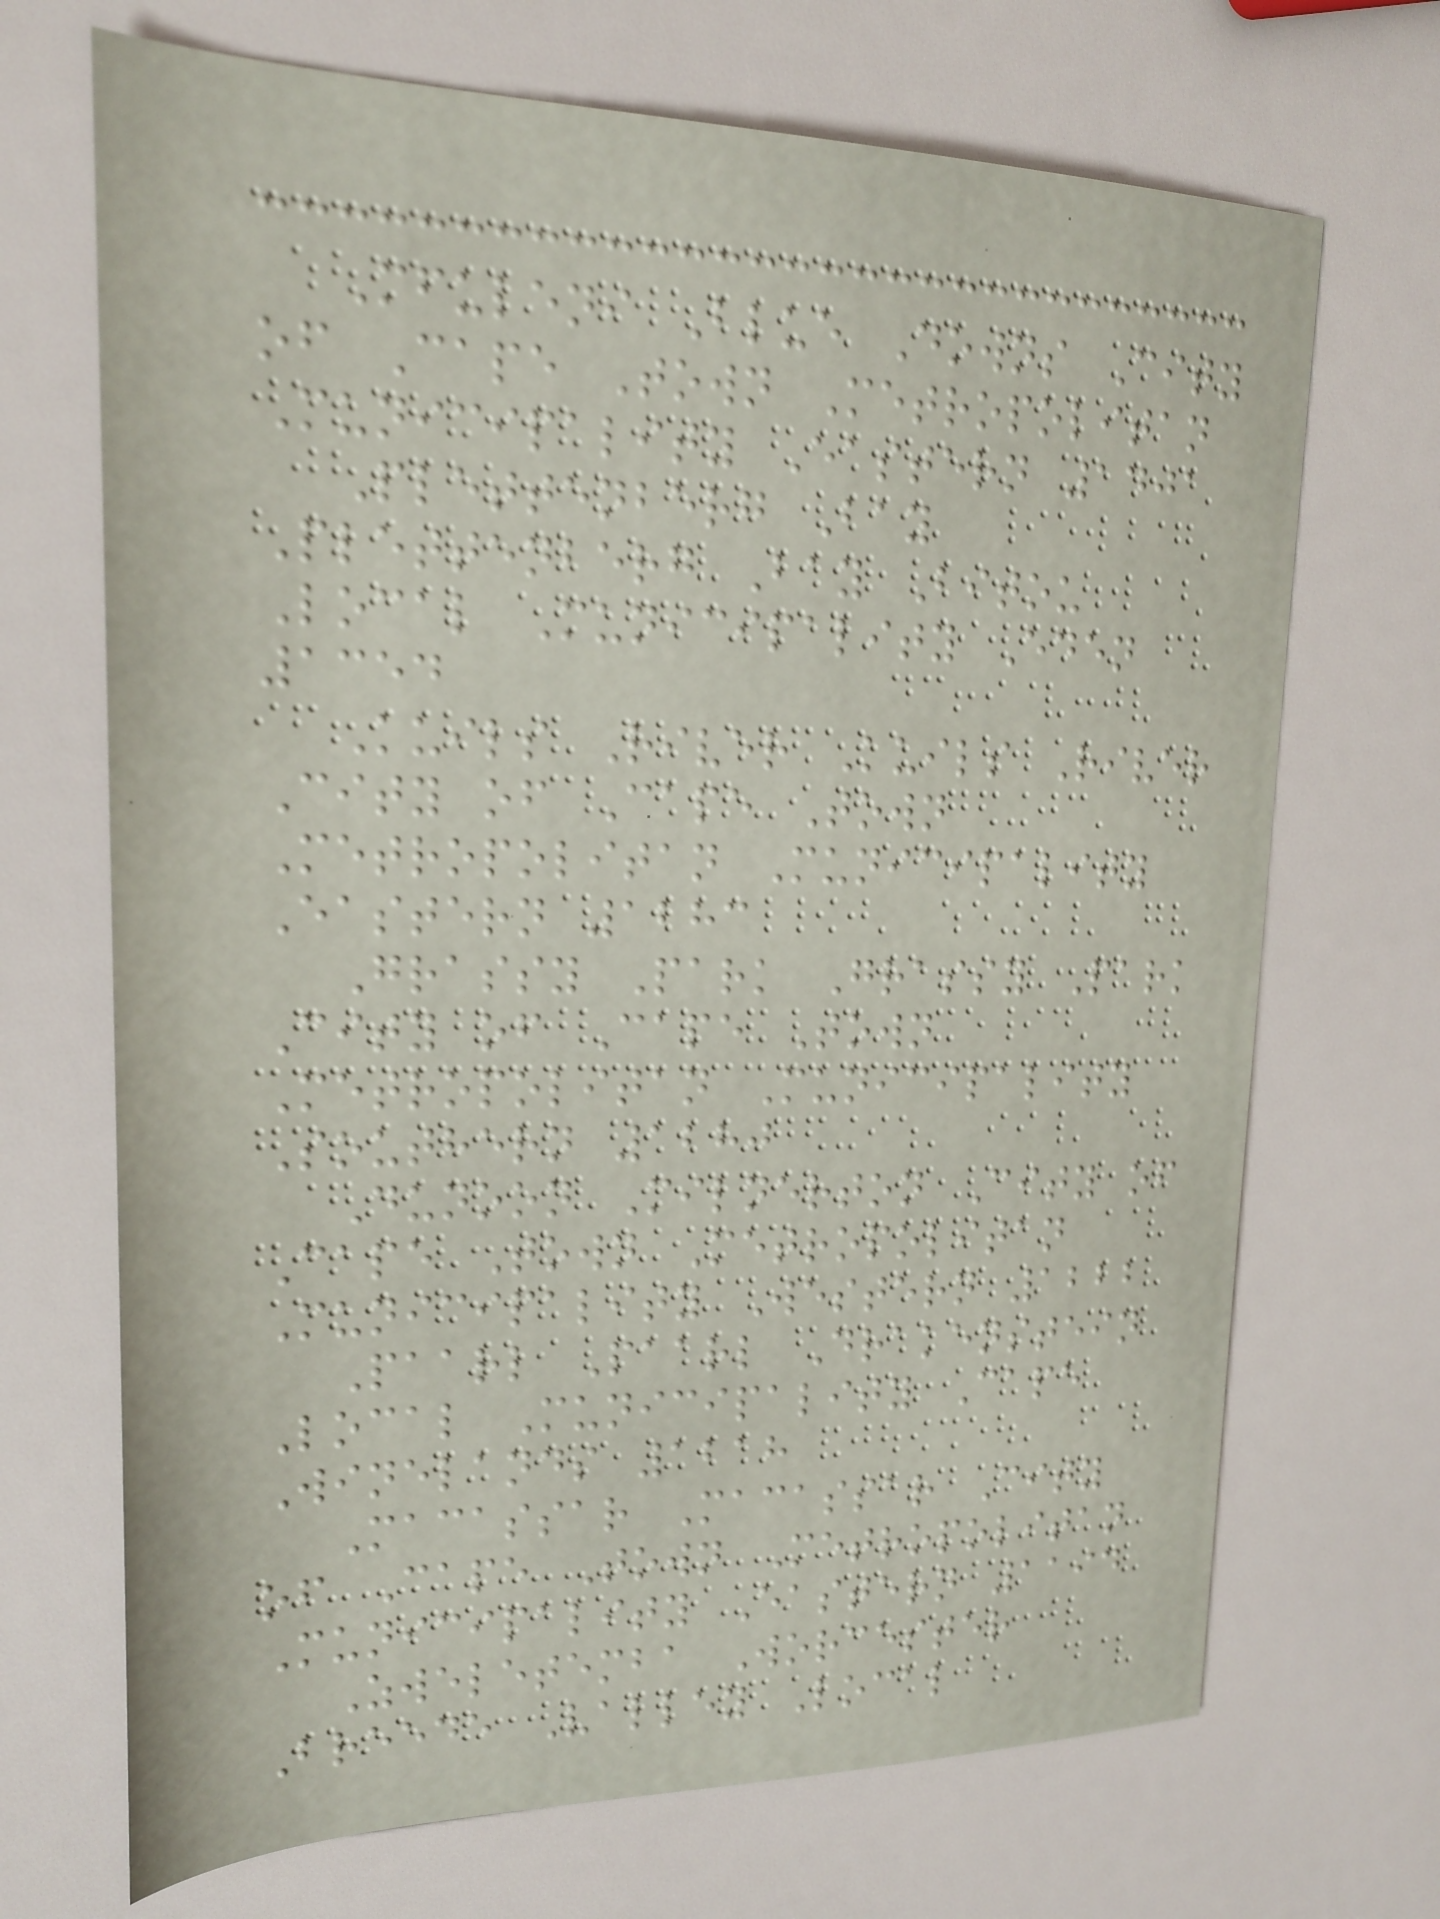Mfuleni Blue Downs City
of Cape Town Metropolitan
Municipality Eastern 1401
Plettenberg Bay
Plettenberg Bay Bitou
Local Municipality Eden
1354
Kuils River Kuils River
City of Cape Town
Metropolitan Municipality
Eastern 1283
Grassy Park Grassy Park
City of Cape Town
Metropolitan Municipality
Southern 1280
Dunoon Milnerton City of
Cape Town Metropolitan
Municipality Western 1222
Paarl Paarl Drakenstein
Local Municipality Cape
Winelands 1218
Macassar Macassar City
of Cape Town Metropolitan
Municipality Eastern 1194
Zweletemba Worcester
Breede Valley Local
